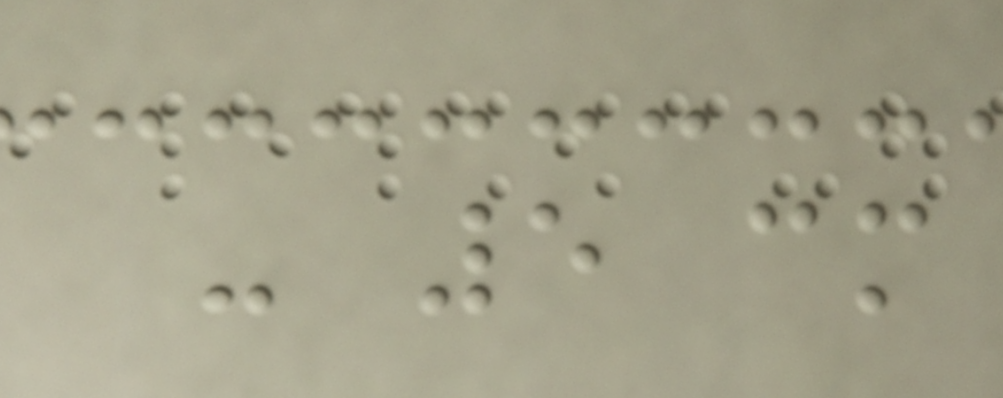- 5 cm
